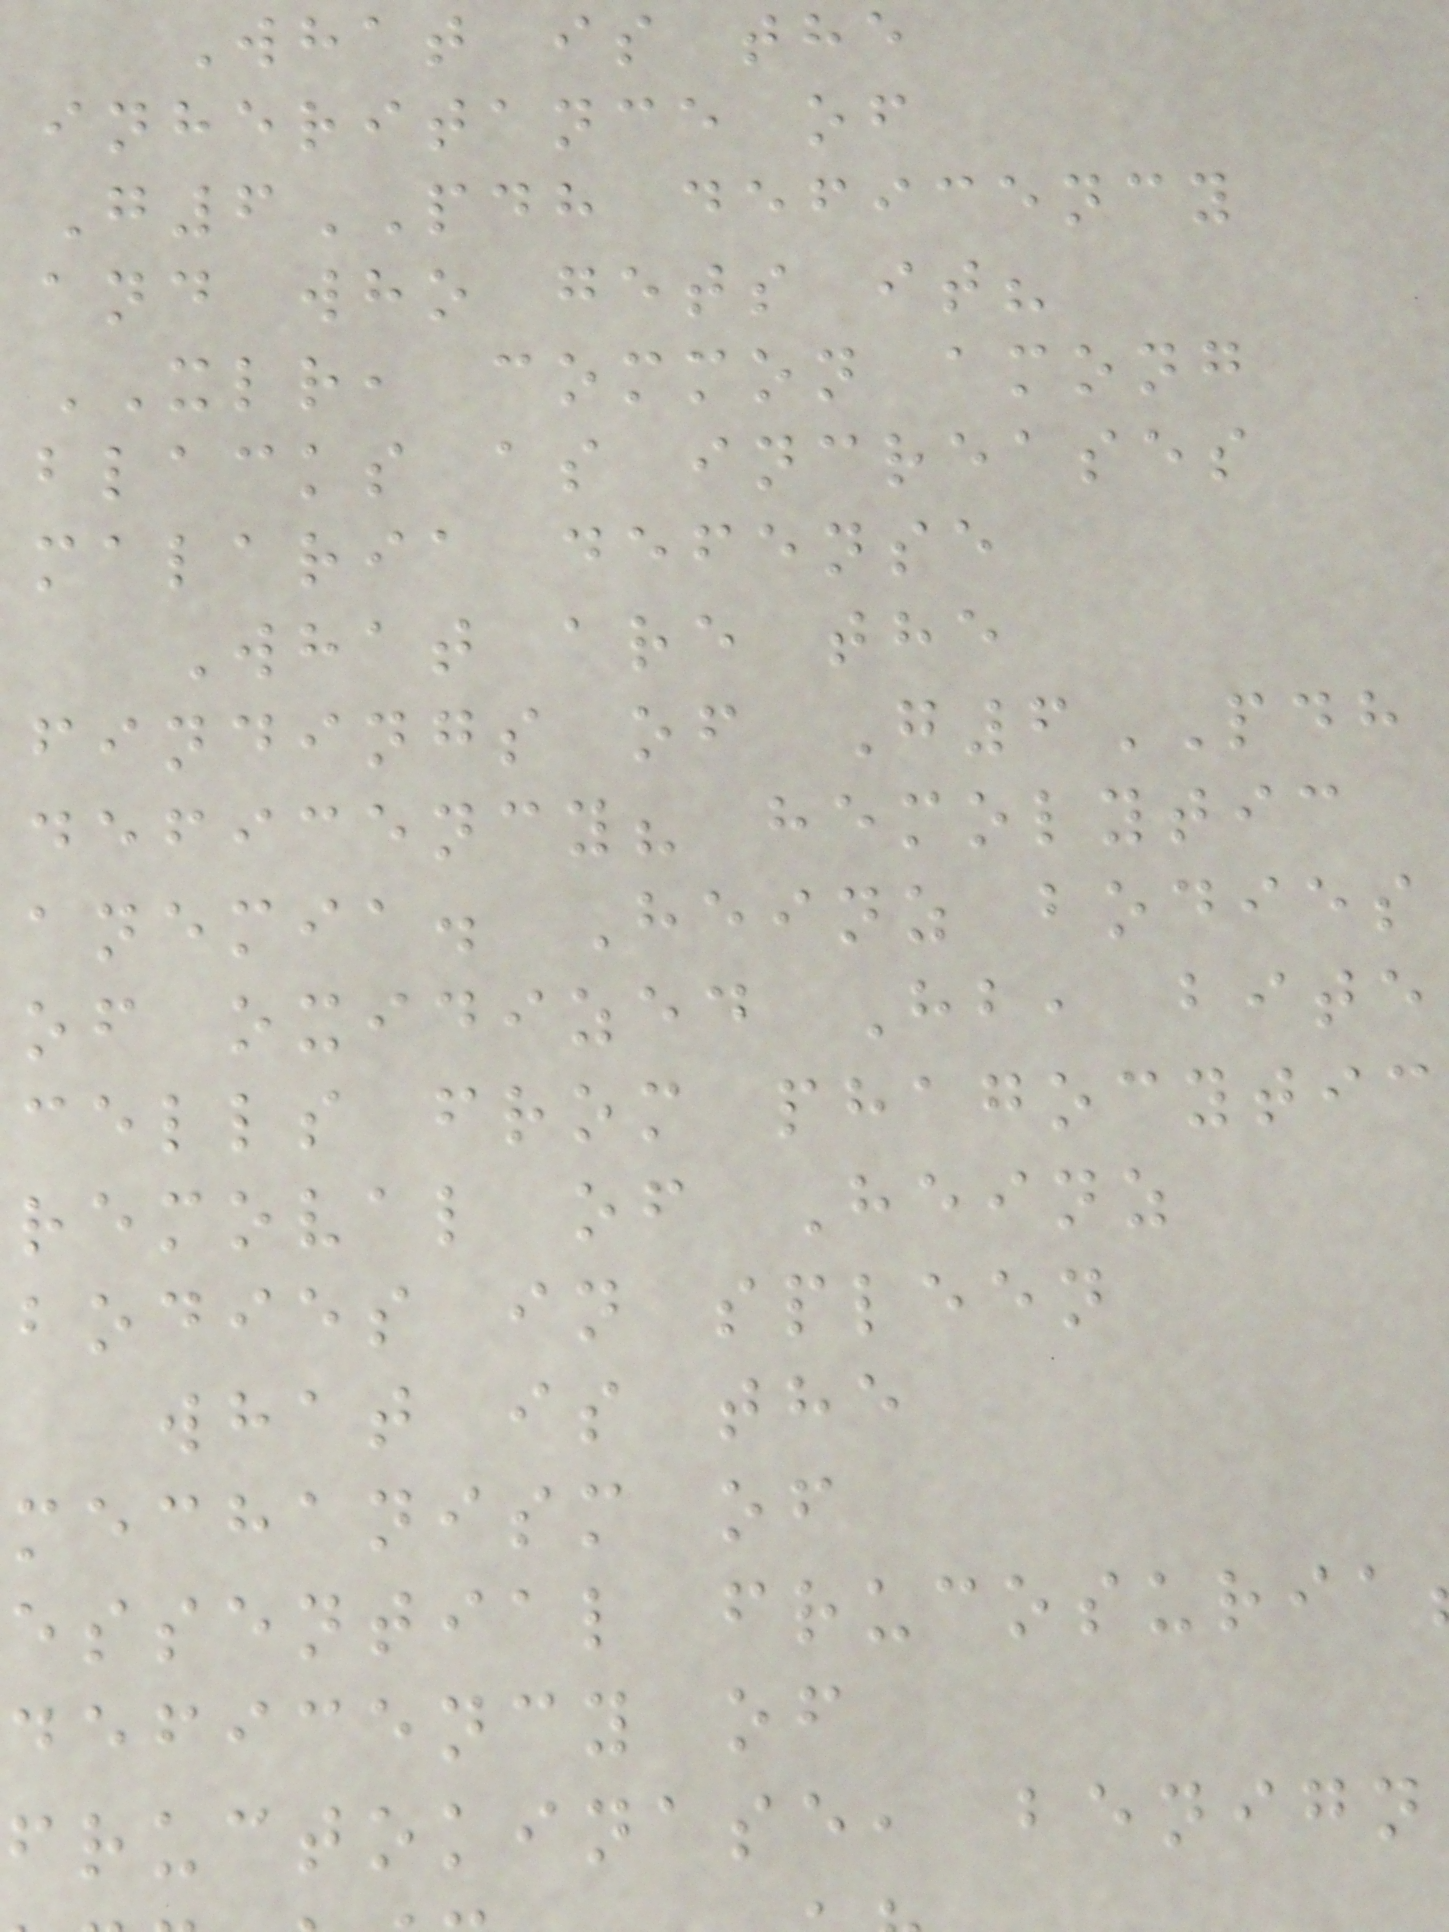What is the
inheritance of
G6PDH deficency
and who gets it?
XLR, common among
blacks as increases
malaria defense
What are the
findings of G6PDH
deficency? hemolytic
anemia. Heinz bodies
of oxidized Hb, bite
cells from phagocytic
removal of Heinz
bodies in spleen
what is the
mechanism of
essential frucosuria
deficency of
fructokinase, benign
